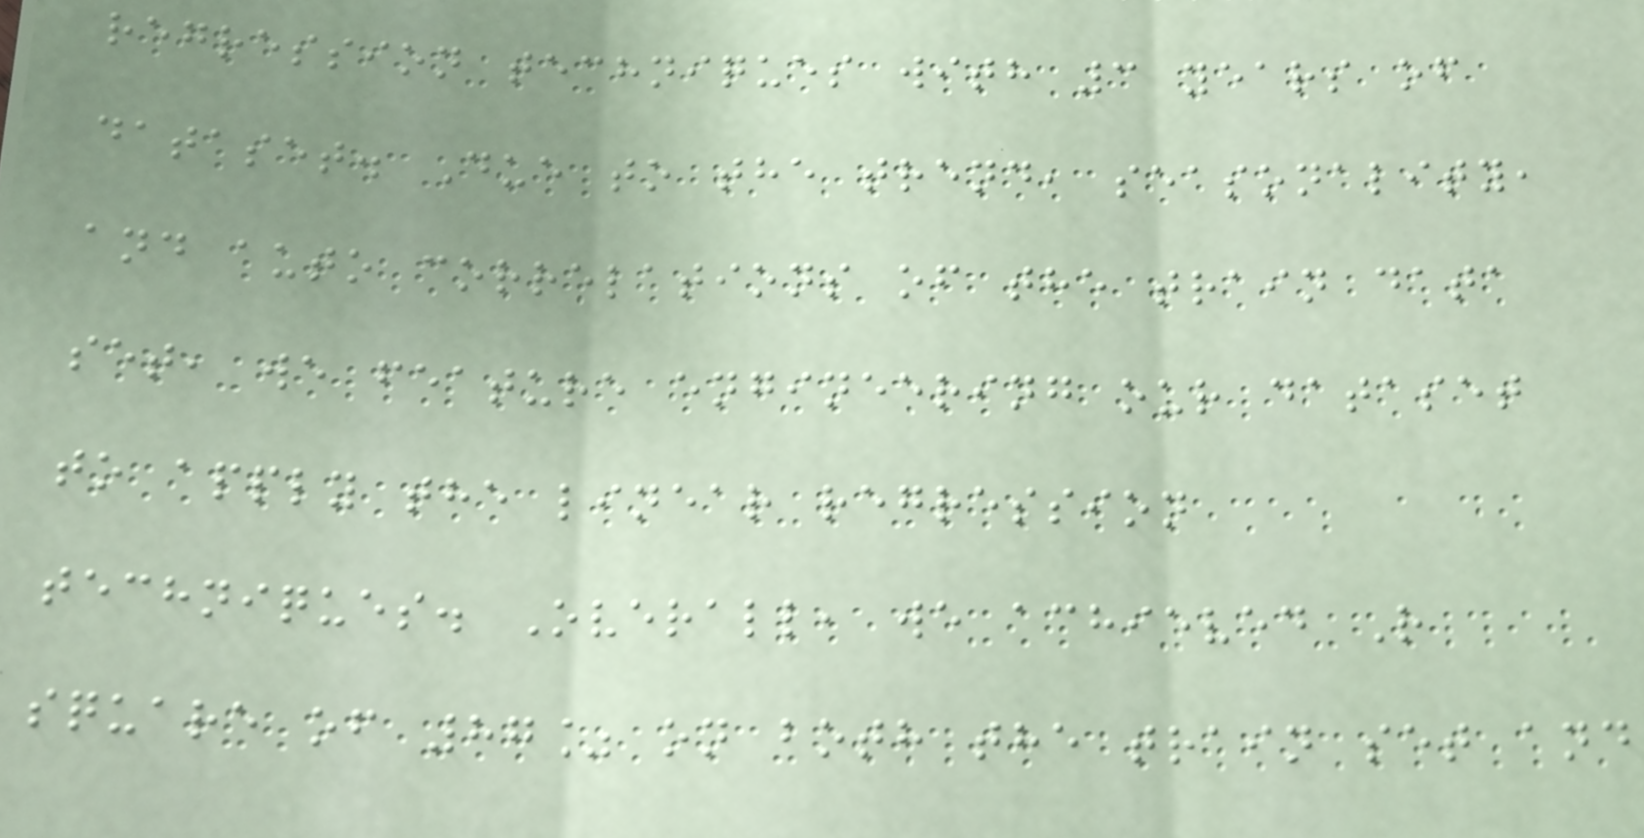regression techniques with 3 years of
dataset. Due to the trend, seasonality,
and auto correlations of the train data
set, we feature engineering our dataset
to apply the linear regression
techniques. Overall, we achieved R
square of 87% on both the train set and
